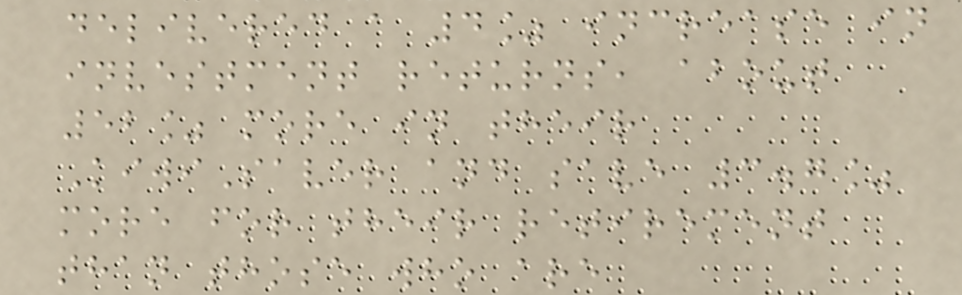delivered a 4% increase in
investment returns, about
52% more in their
KiwiSaver and save 3.7%
more for their retirement
than those who are
